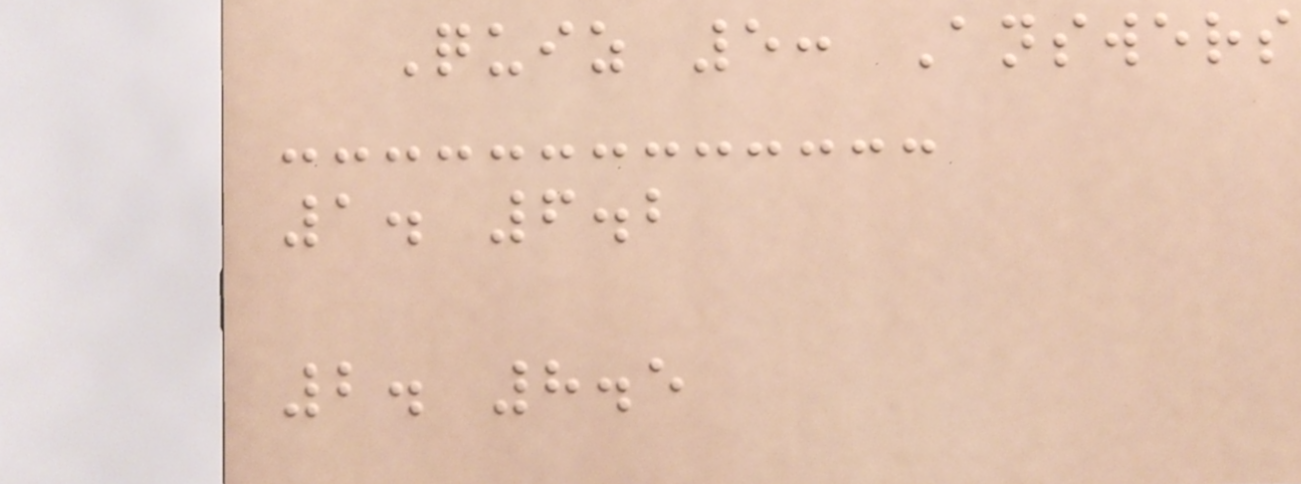Quiz 5: Answers
1. 6.2
2. 8.5
